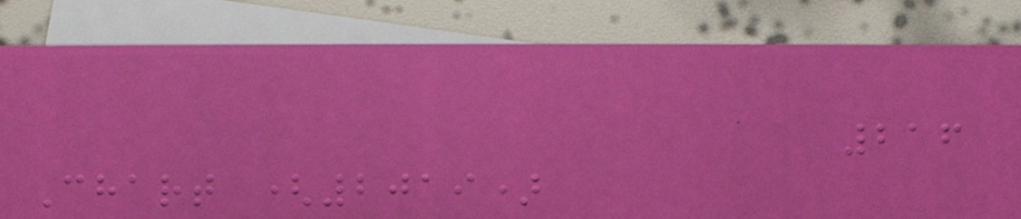216
Chart (2019)
